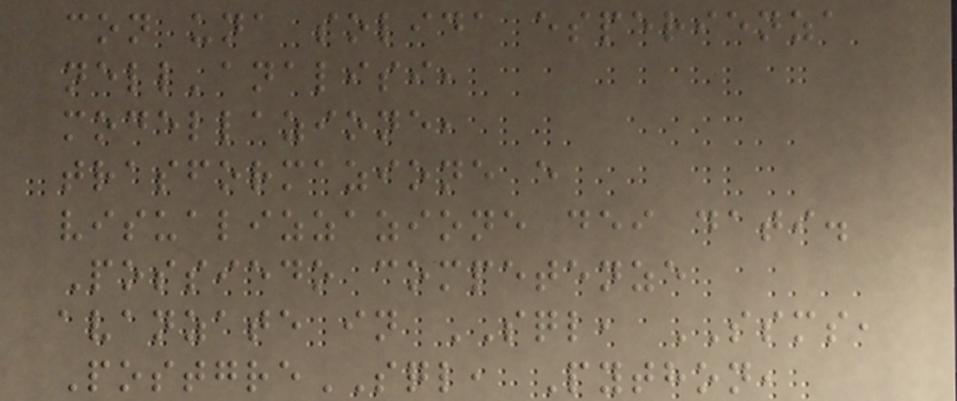con una solida esperienza
nell'analisi,
modellazione,
trasformazione e
visualizzazione dei dati.
Possiedo competenze
avanzate in SQL, SSMS,
PostgreSQL, Python,
